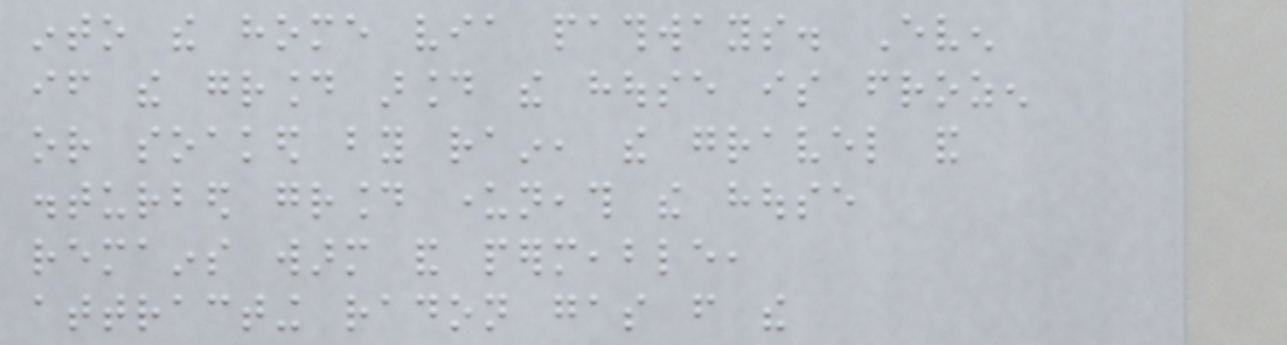into the home via pathways. Even
if the ground around the house is frozen
or soaked by rain, the gravel and
disturbed ground underneath the house
remains warm and permeable,
attracting radon gas from the
